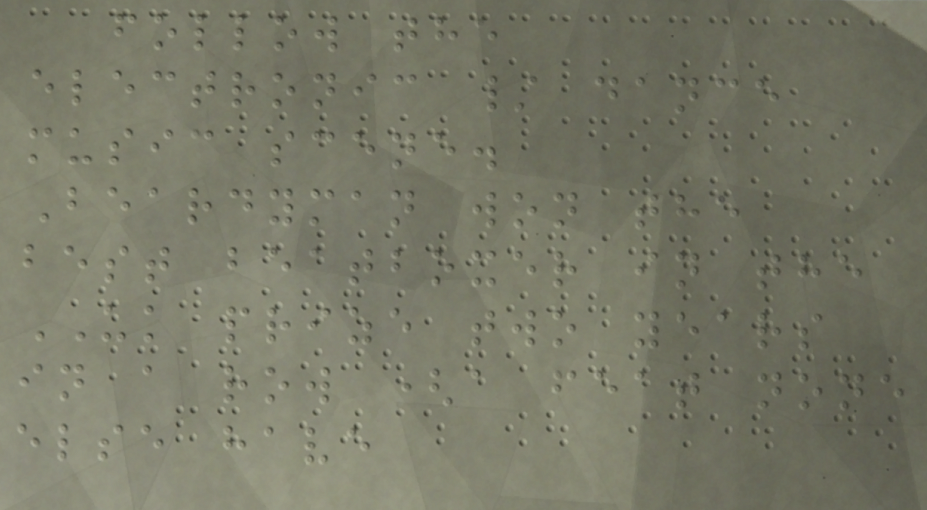follow the
electronic / dance
music scene.
Beardyman won the
best beatboxer in the
UK prize two years
in a row (a feat none
else have
